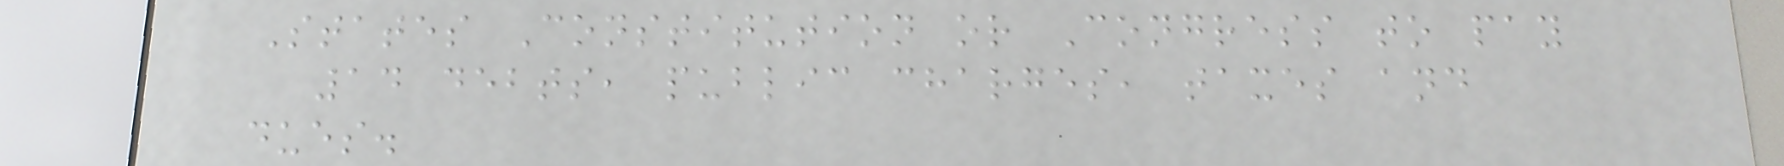States Constitution or Congress to pay
14 debts, public charges, taxes and
dues.
